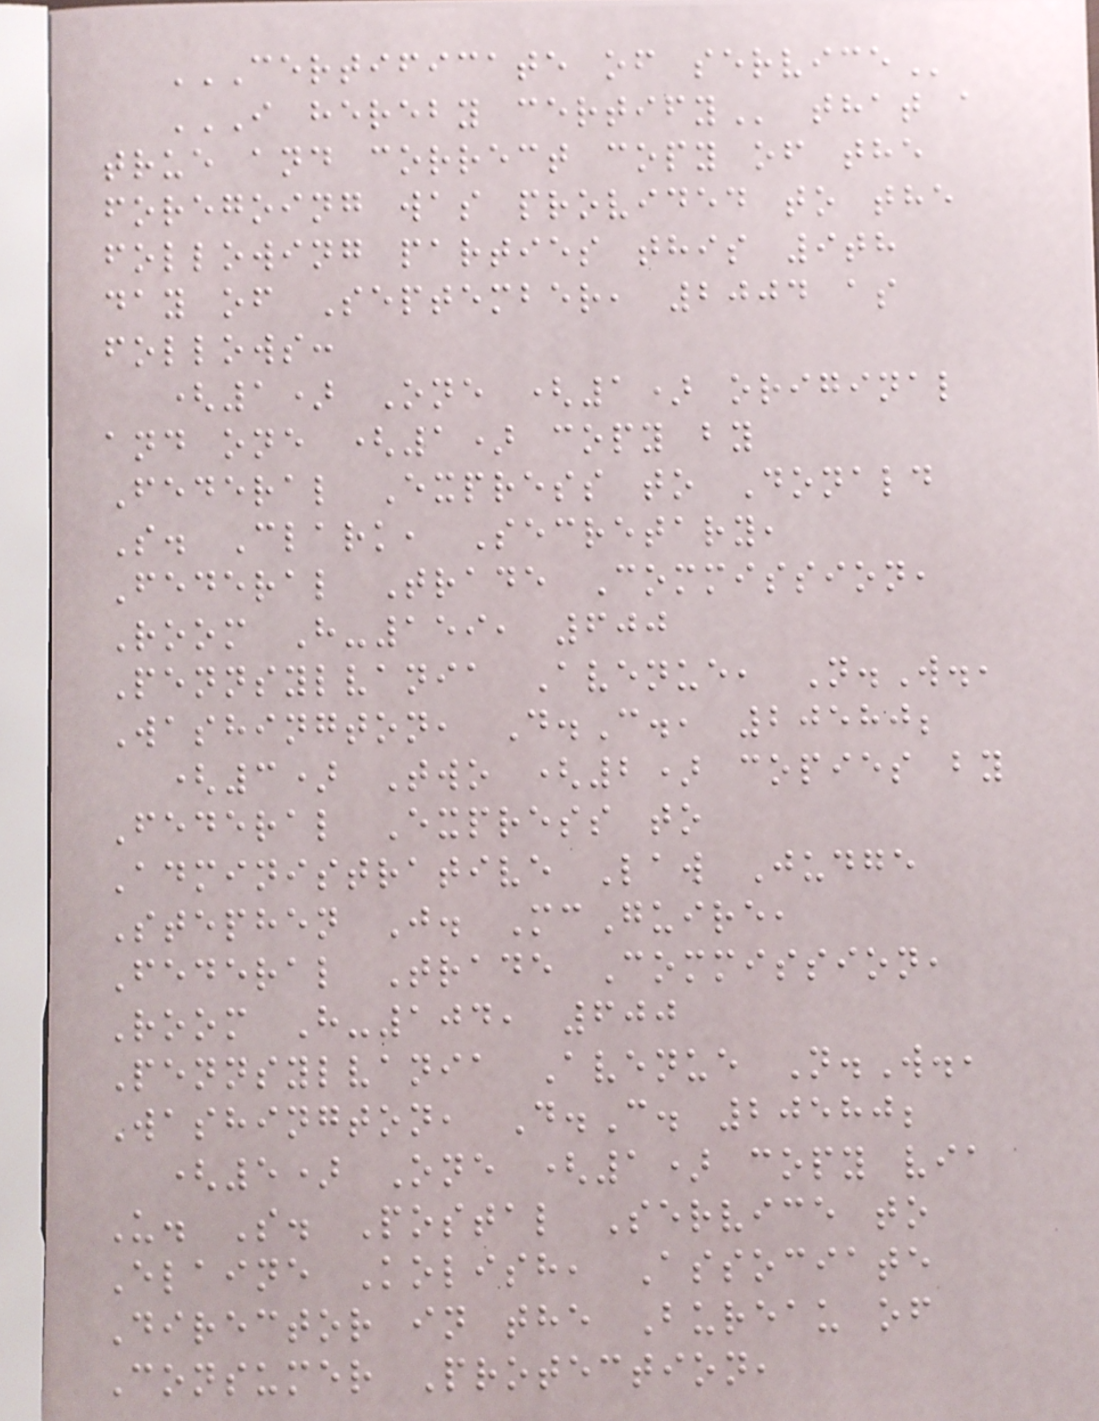CERTIFICATE OF SERVICE
I HEREBY CERTIFY that a
true and correct copy of the
foregoing was provided to the
following parties this 9th
day of September, 2004 as
follows:
(1) One (1) original
and one (1) copy by
Federal Express to Donald
S. Clark, Secretary,
Federal Trade Commission,
Room H-159, 600
Pennsylvania Avenue, N.W.,
Washington, D.C., 20580;
(3) Two (2) copies by
Federal Express to
Administrative Law Judge
Stephen J. McGuire,
Federal Trade Commission,
Room H-104, 600
Pennsylvania Avenue N.W.,
Washington, D.C. 20580;
(5) One (1) copy via
U. S. Postal Service to
Elaine Kolish, Associate
Director in the Bureau of
Consumer Protection,
